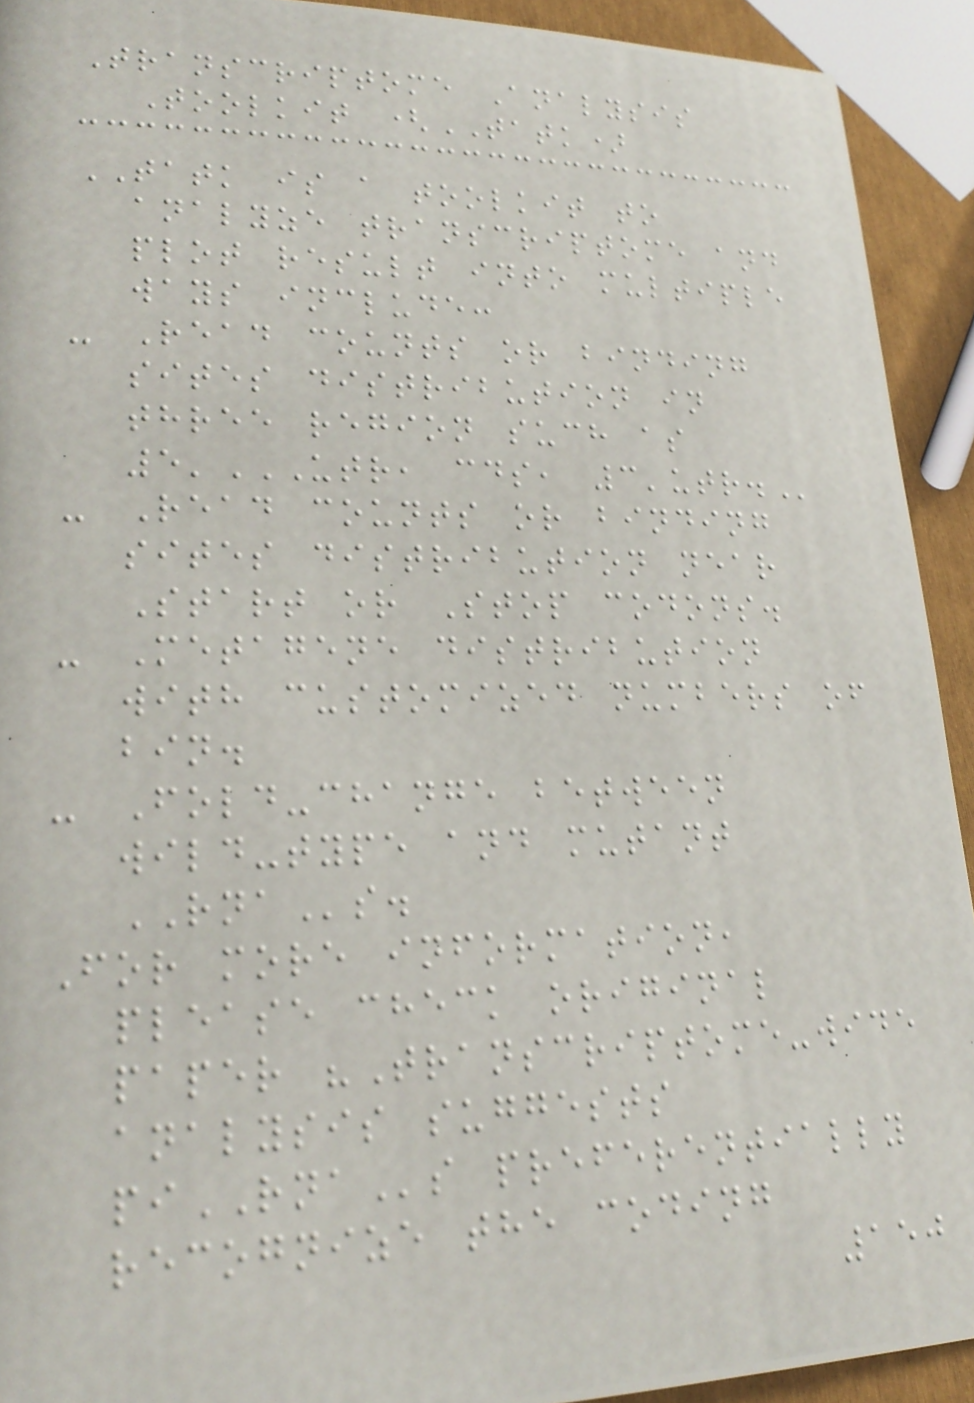Transcriptome Analysis
Toolkit (TATK)
TATK is a toolkit to
analyze transcriptome and
plot result into multiple
ways include:
- Read counts or binding
sites distribution in
three region such as
5'UTR, CDS, 3'UTR.
- Read counts or binding
sites distribution near
Start or Stop codons.
- Metagene distribution
with customized numbers of
bin.
- Fold-change between
wild-type and mutant
RNAs.
For more information,
please check original
paper "Transcriptome-wide
analysis suggests
piRNAs preferentially
recognize the coding
150
